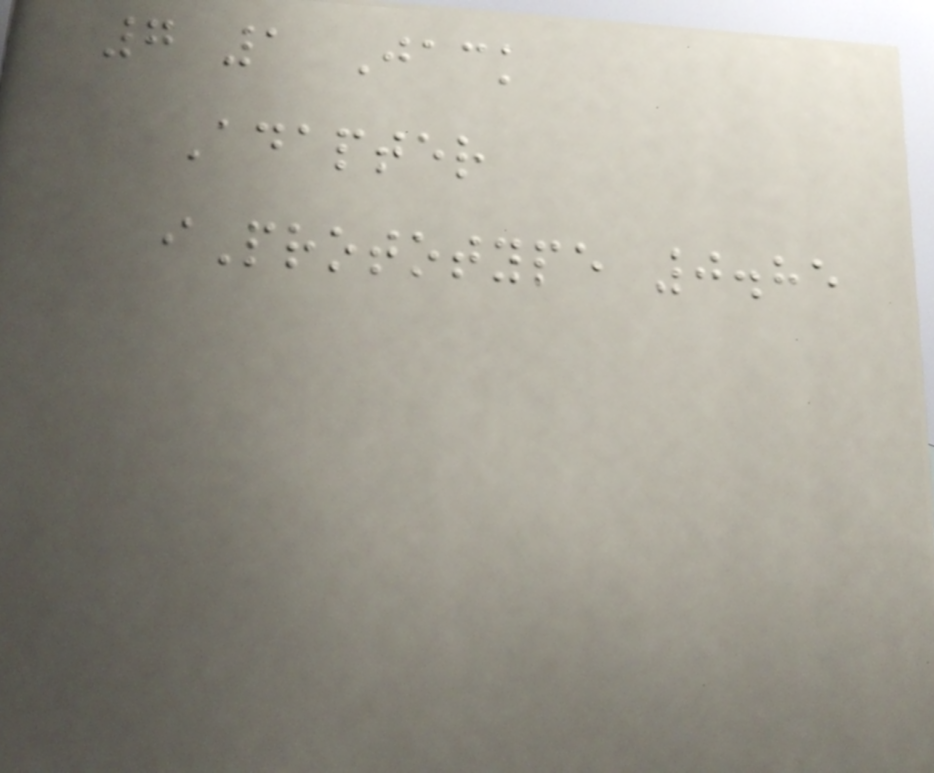7 1 Jack
Adapter
iPrototype 0.85
